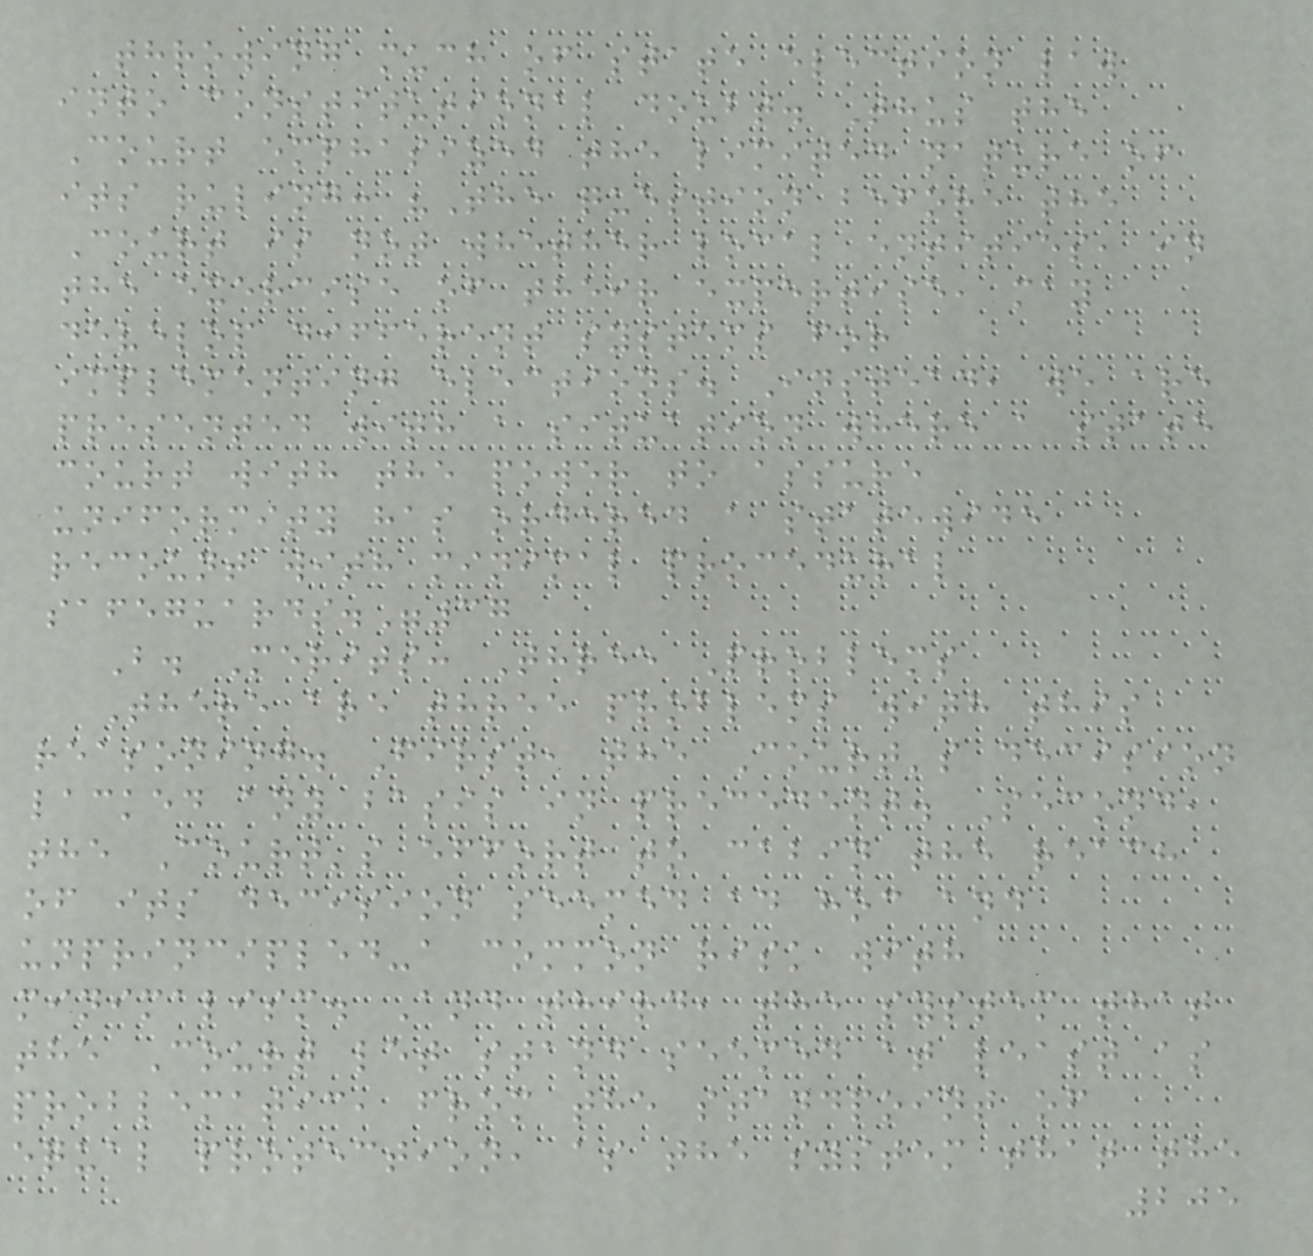throwing much of state election law
into constitutional doubt. Thus the
Court emphasized the limited nature of
its ruling: "The question before the
Court is not whether local entities, in
the exercise of their expertise, may
develop different systems for
implementing elections. Instead, we are
presented with a situation where a state
court with the power to assure
uniformity has ordered a statewide
recount with minimal procedural
safeguards."37
B. Merits: Three Problems
There are three problems with this
reasoning. First, the Court's decision
lacked any basis in precedent. Second,
the Court's effort to cabin the reach
of its decision seemed ad hoc and
unprincipled-a common risk with
minimalism. And third, the system that
the Court let stand seemed at least as
problematic, from the standpoint of
equal protection, as the system that the
205
